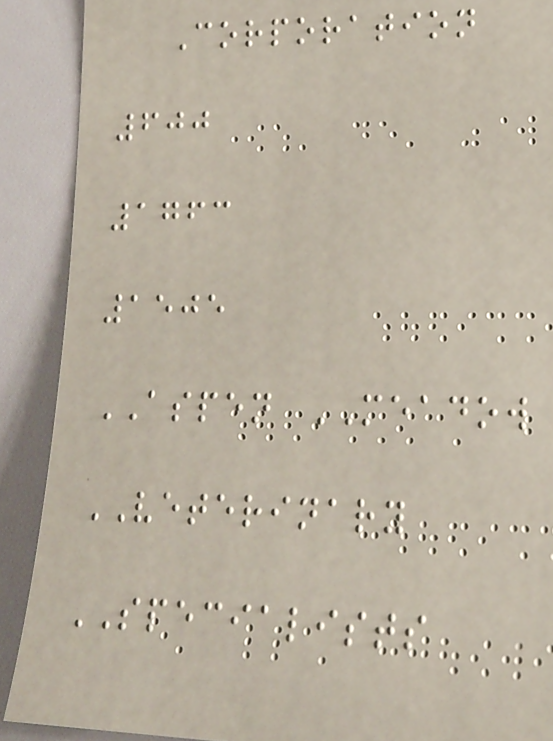Corporation
600
1763
1505
ASPEN MEADOW
VETERINARY
SPECIALISTS
